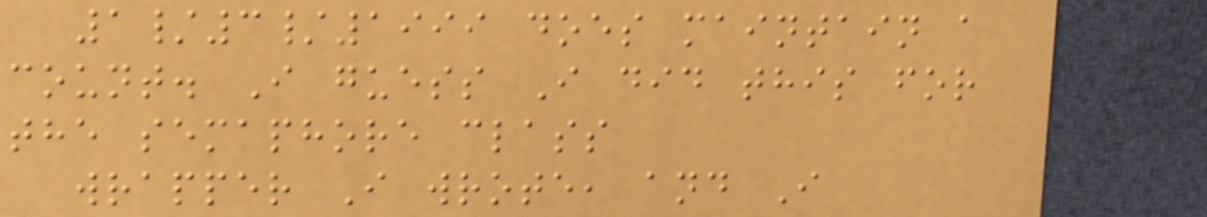1/3/1999 does maintain a
count. I guess I did this for
the semaphore class
wrapper I wrote, and I
